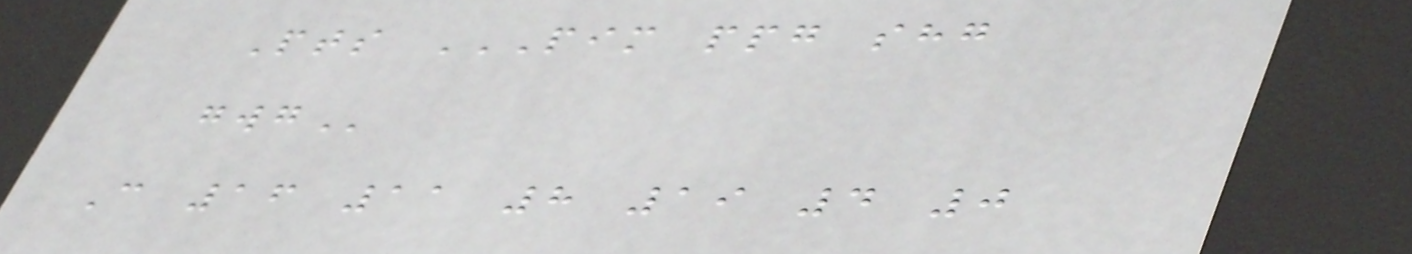Pts PIM PPG SHG
GWG
C 16 11 8 19 4 0
